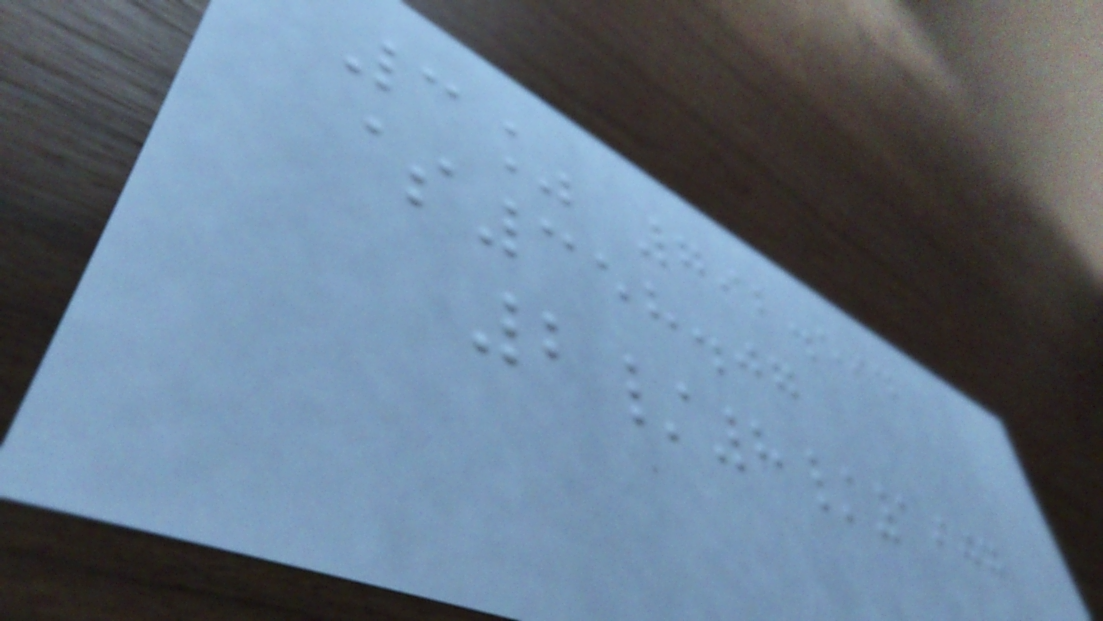3% 792.594
$358.07
2/8/1907
